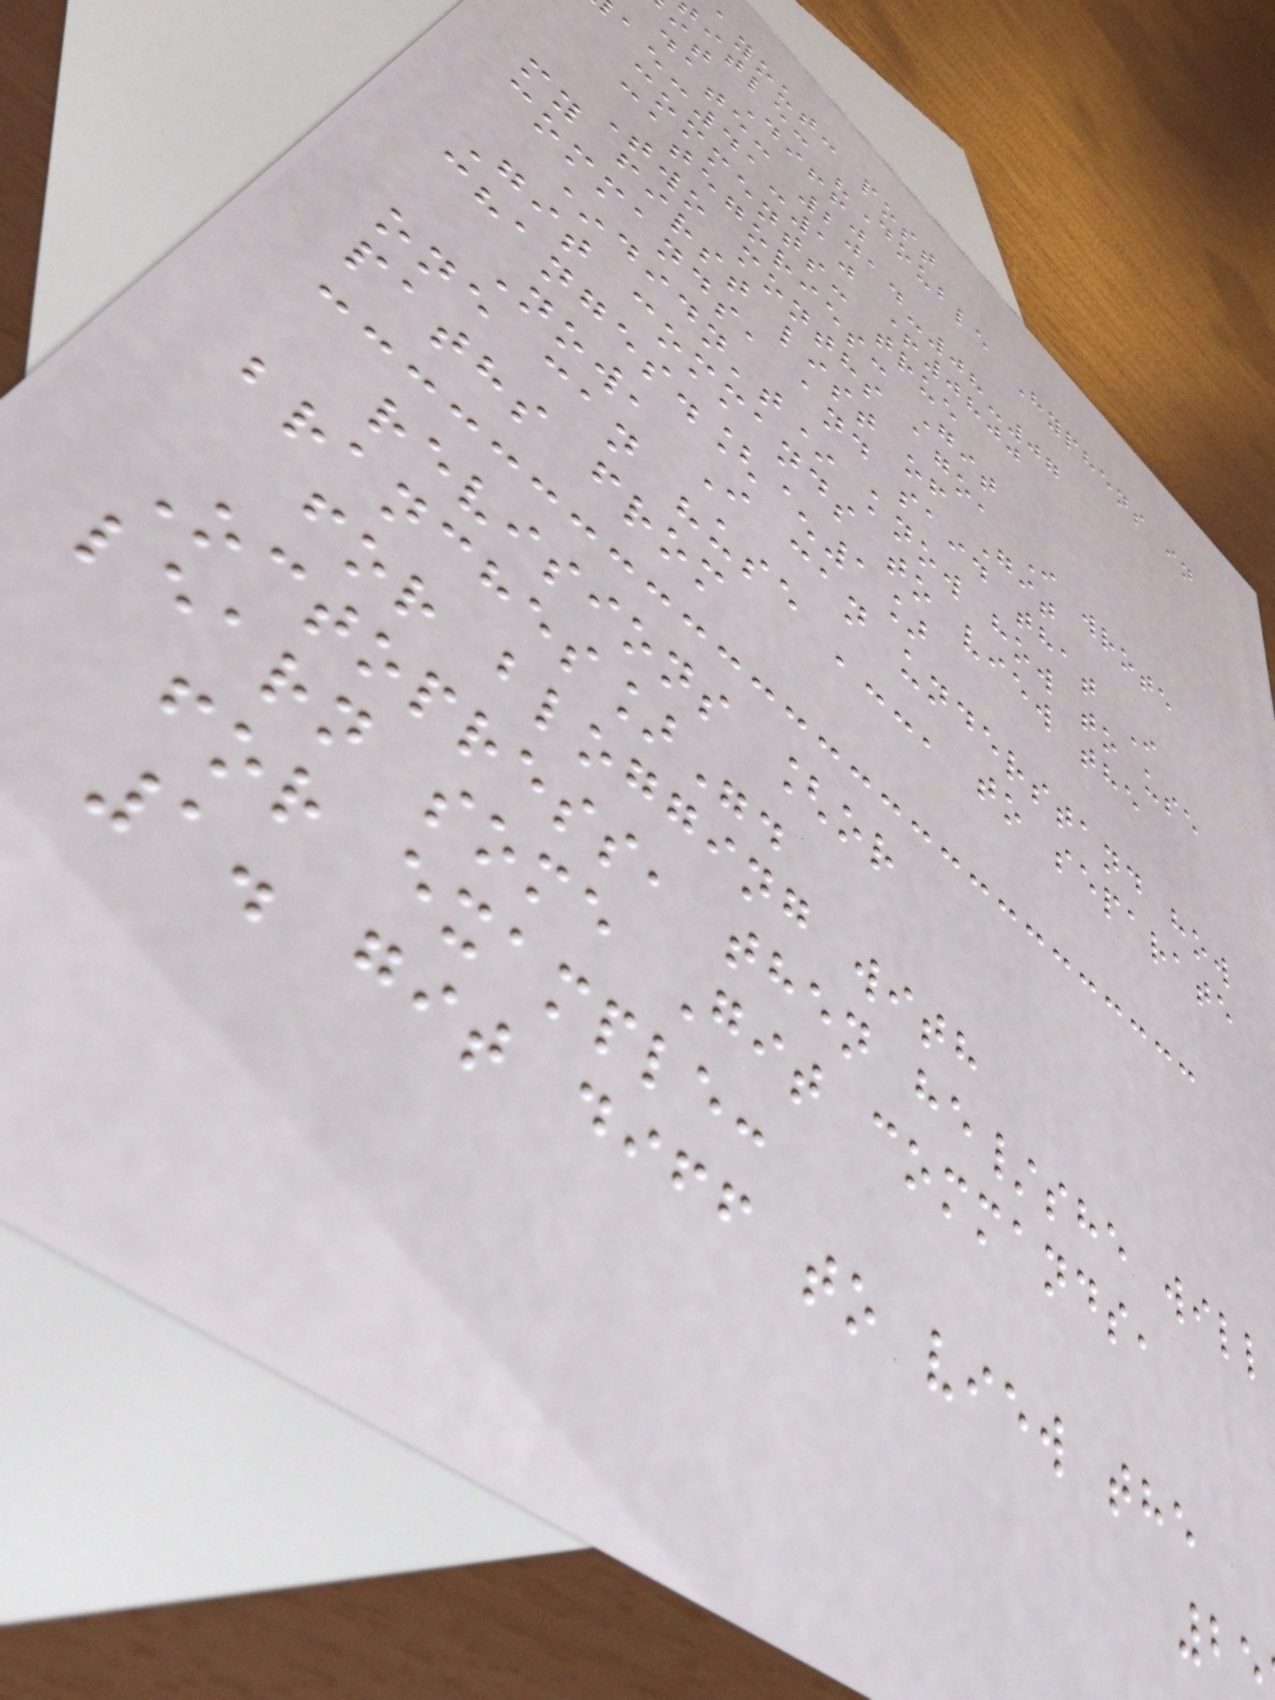ayout: post
itle: "Double Hyphens in
it Diff"
date: 2014-08-07
:41:10 +0800
comments: true
categories: Git
Two months ago, I wrote
my first list of Git
commands, and said that I
*didn't* know how to use
Git commands to view the
changes.[^1]
Now, I can understand how
one can "use '--' to separate
paths from
revisions [or
branches]".
for blogging with
Octopress, then he/she will
learn some Git commands,
for example:
1. git diff to view the
